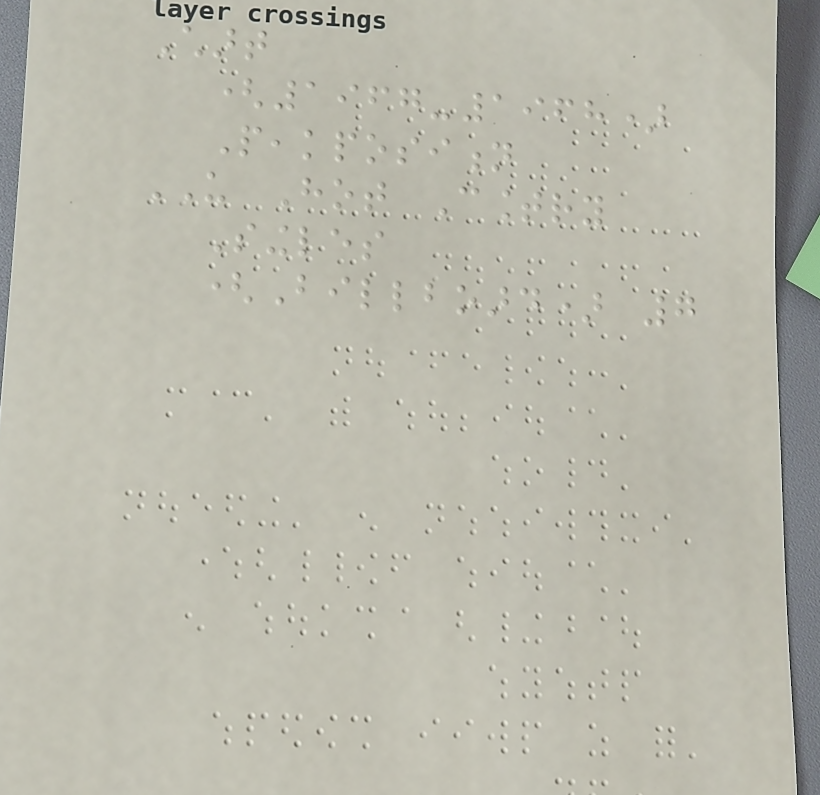Chart
(1967-1968)
Peakposition
US Hot Country
Singles
(Billboard) 7
